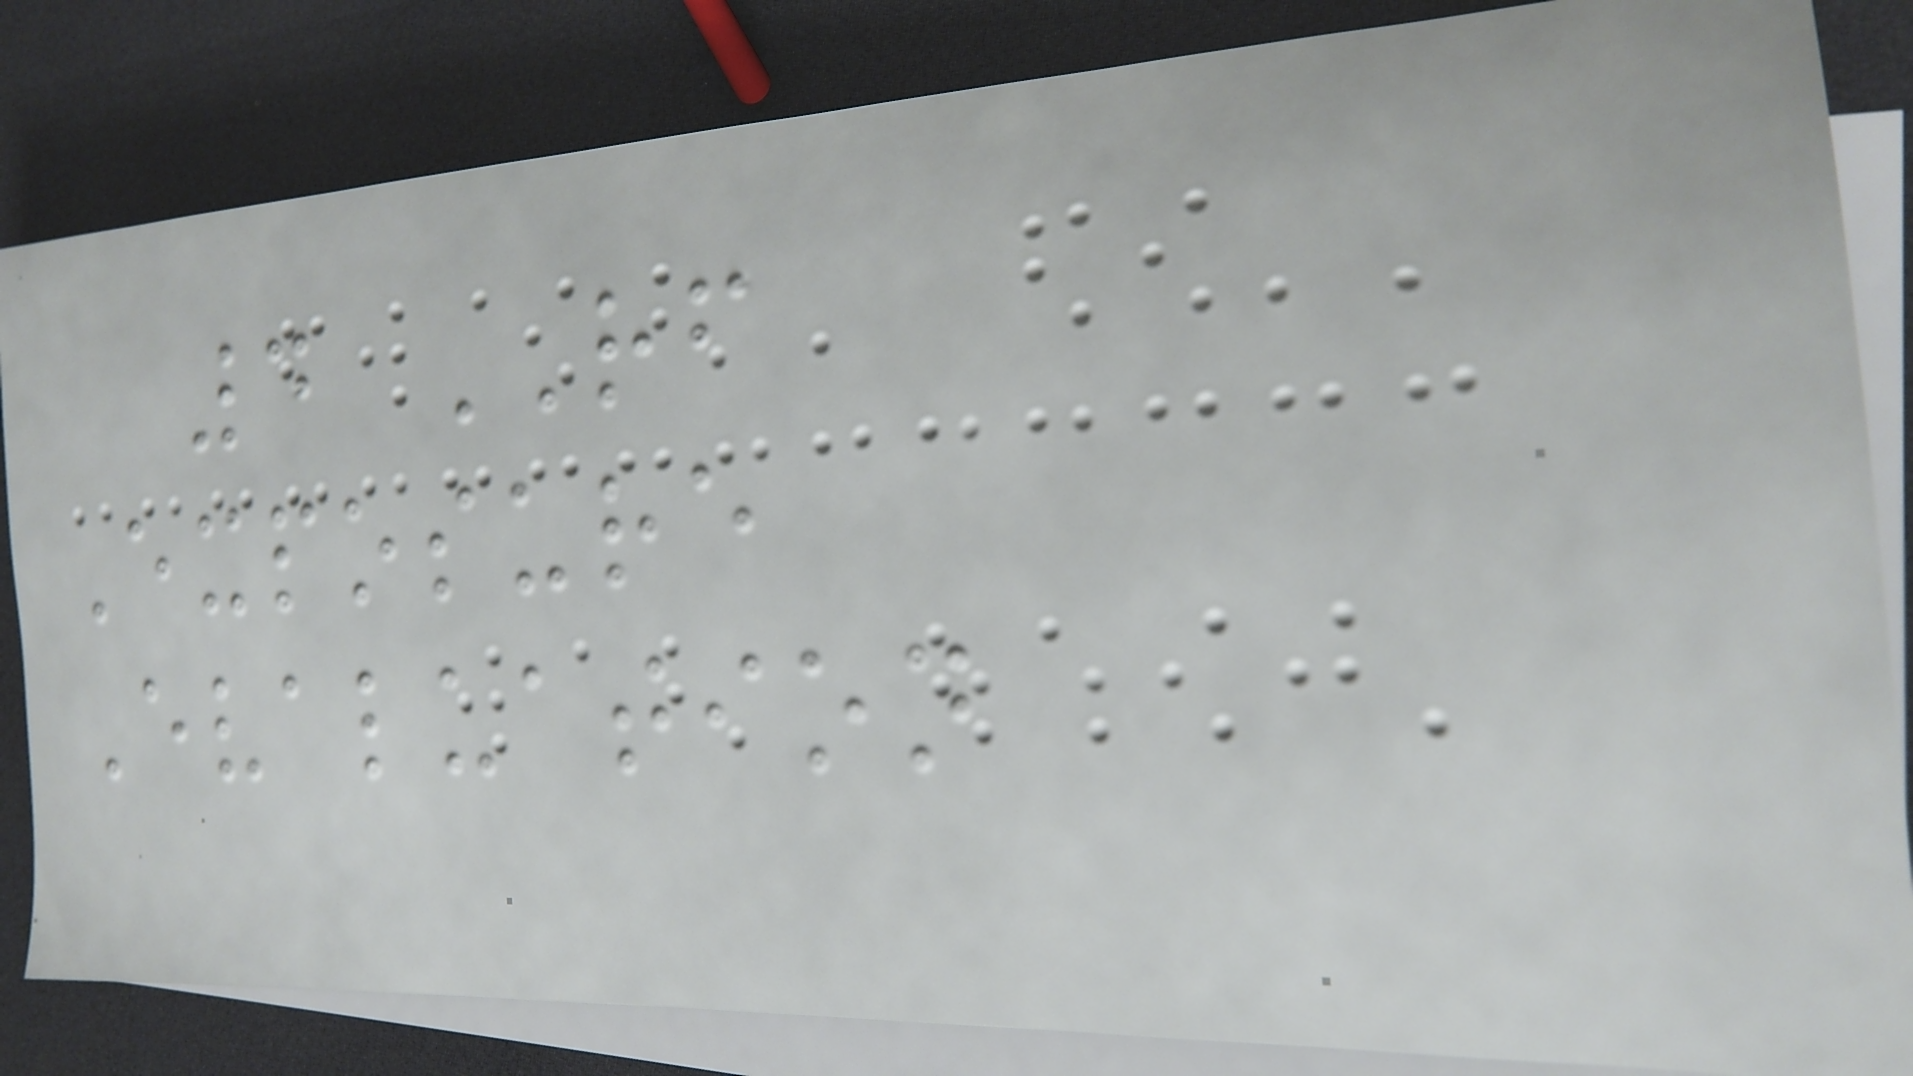4 RF
Exposure
Evaluation
